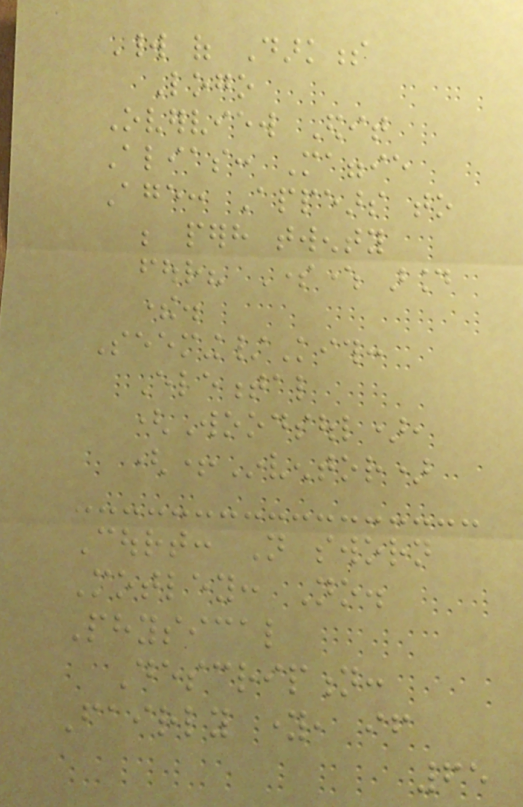World of Darkness
Logo
Overview Edit
Alias: Maggie
Age: Appears to
be perhaps twenty
four? Somewhere around
there.
Seeming/Kith:
Elemental
(Woodsoul),
(+Inventor)
Court: Not sworn
Motley: No.
Physical
Description:
Fairly young, if
65
